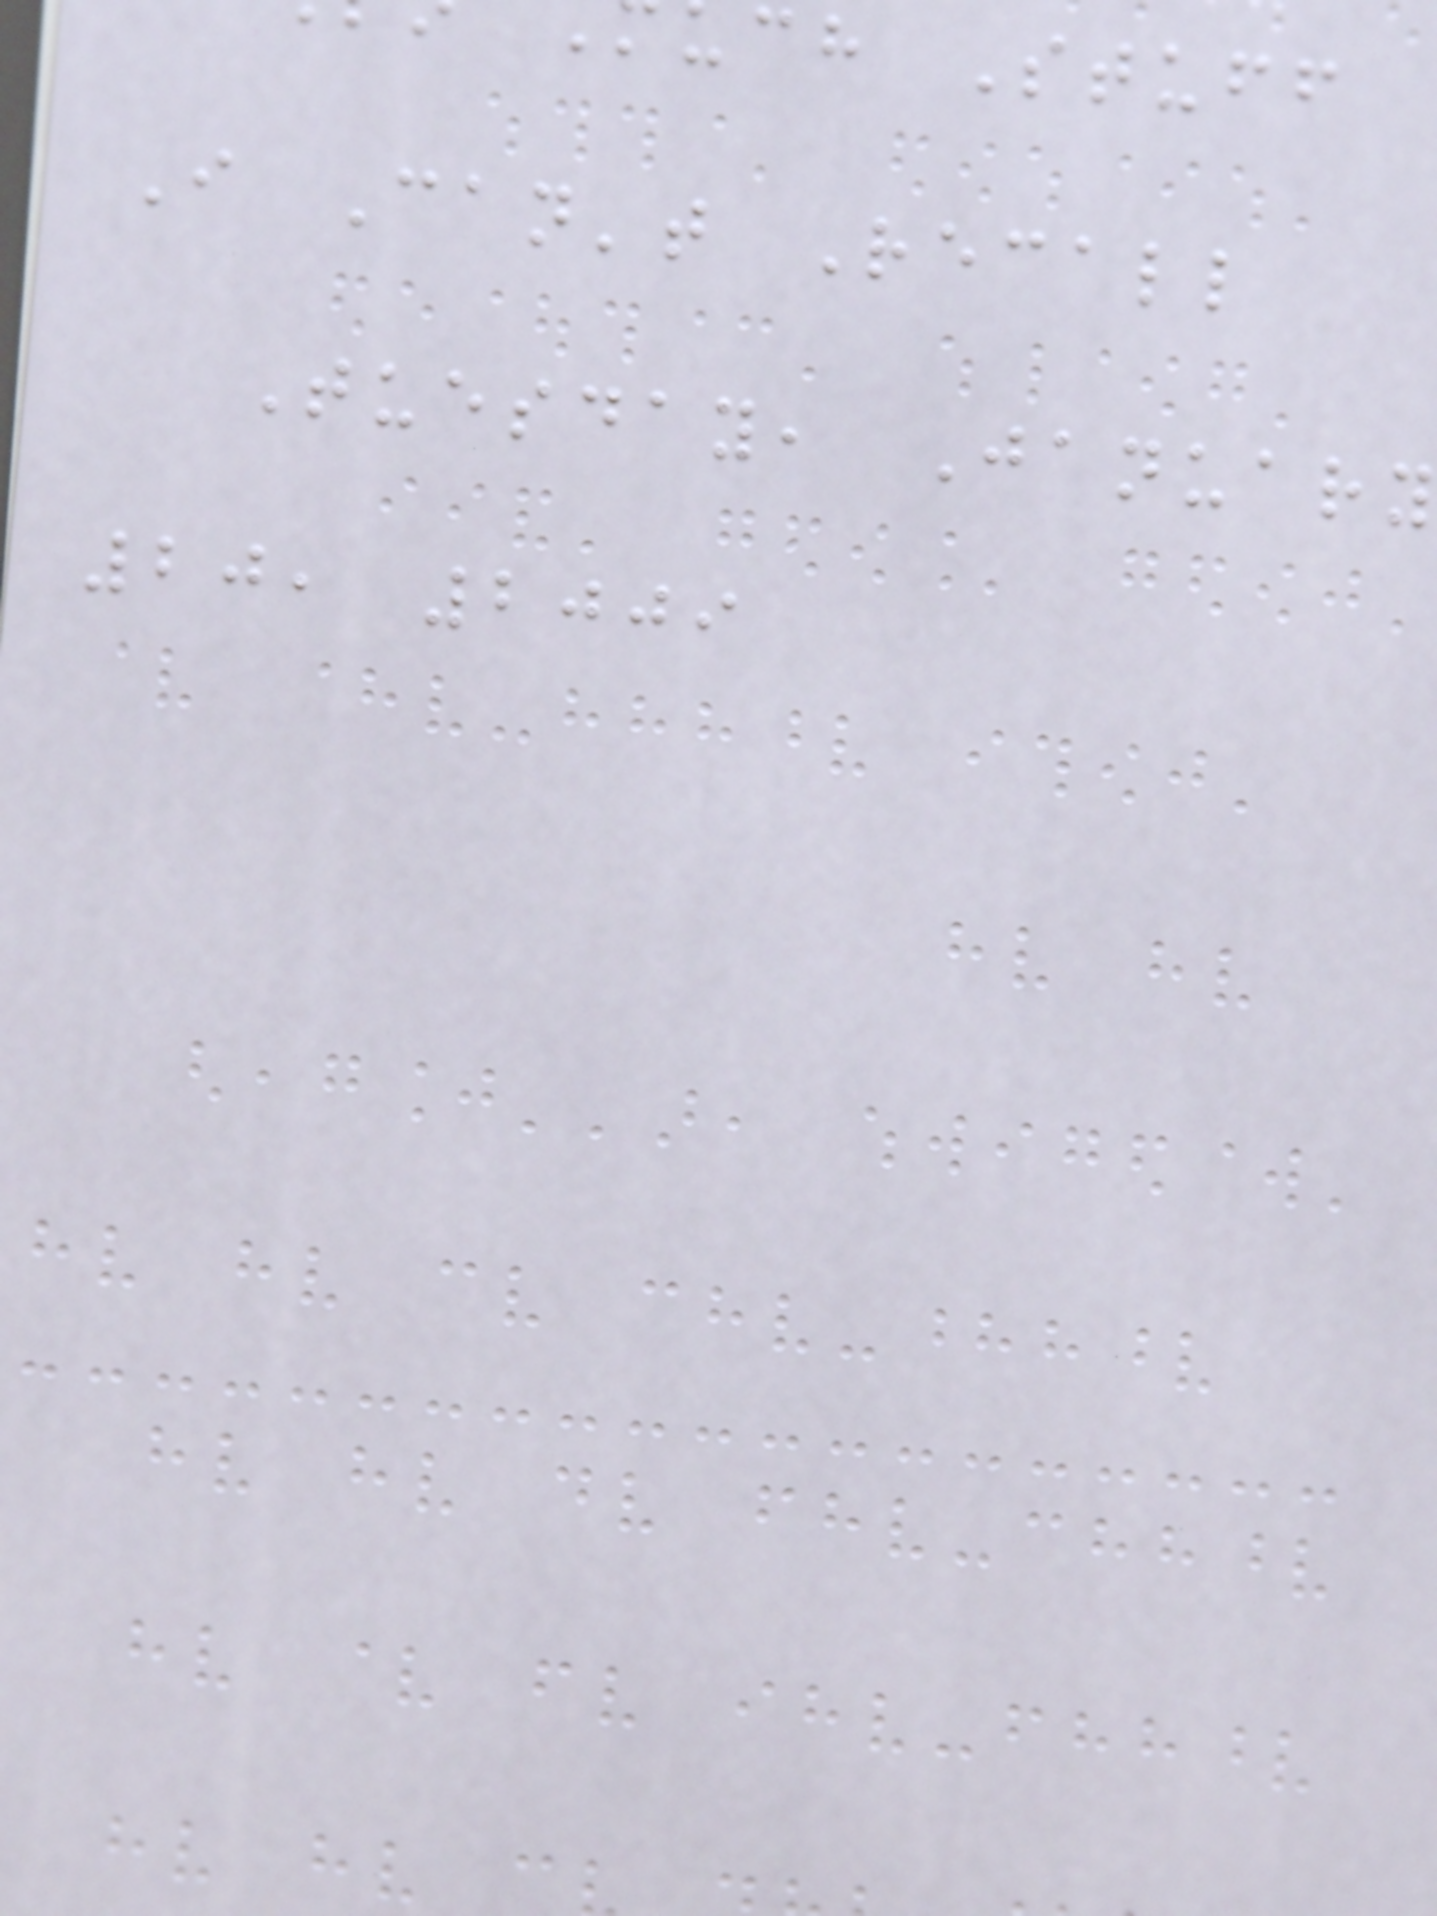ch Stuff
I Can't Recall
Tuesday, January
20, 2009
